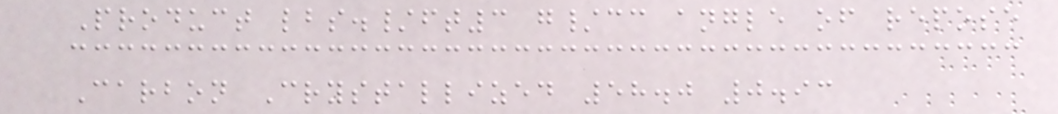Product lbs./ft3 g/cc angle of repose
Carbon Crystallized 58.0 0.93
